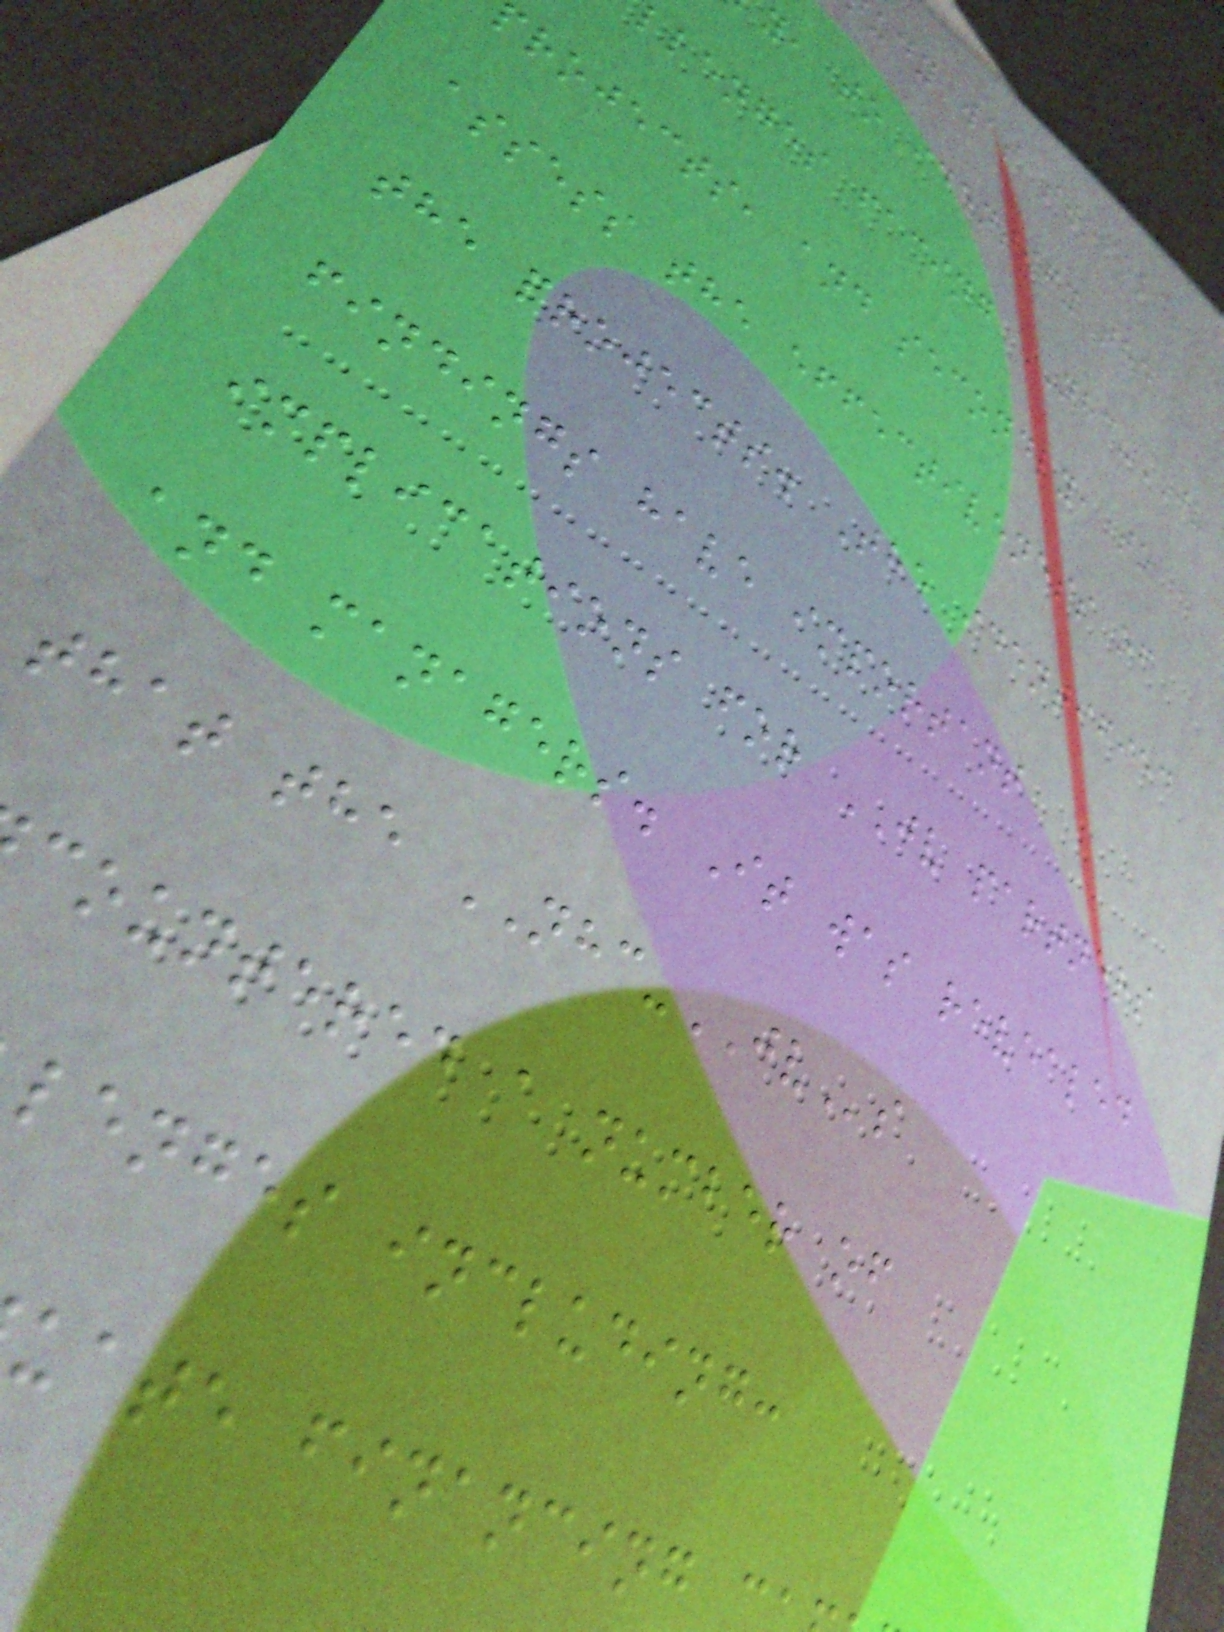udy was twofold;
y, to identify the
llenges facing NHC-JV
projects, and secondly, to
assess the effectiveness of
the projects. The identified
findings have important
implications for JV partners
and managers. It was revealed
that the NHC-JVs
countered a number of
lenges including:
uate financing
